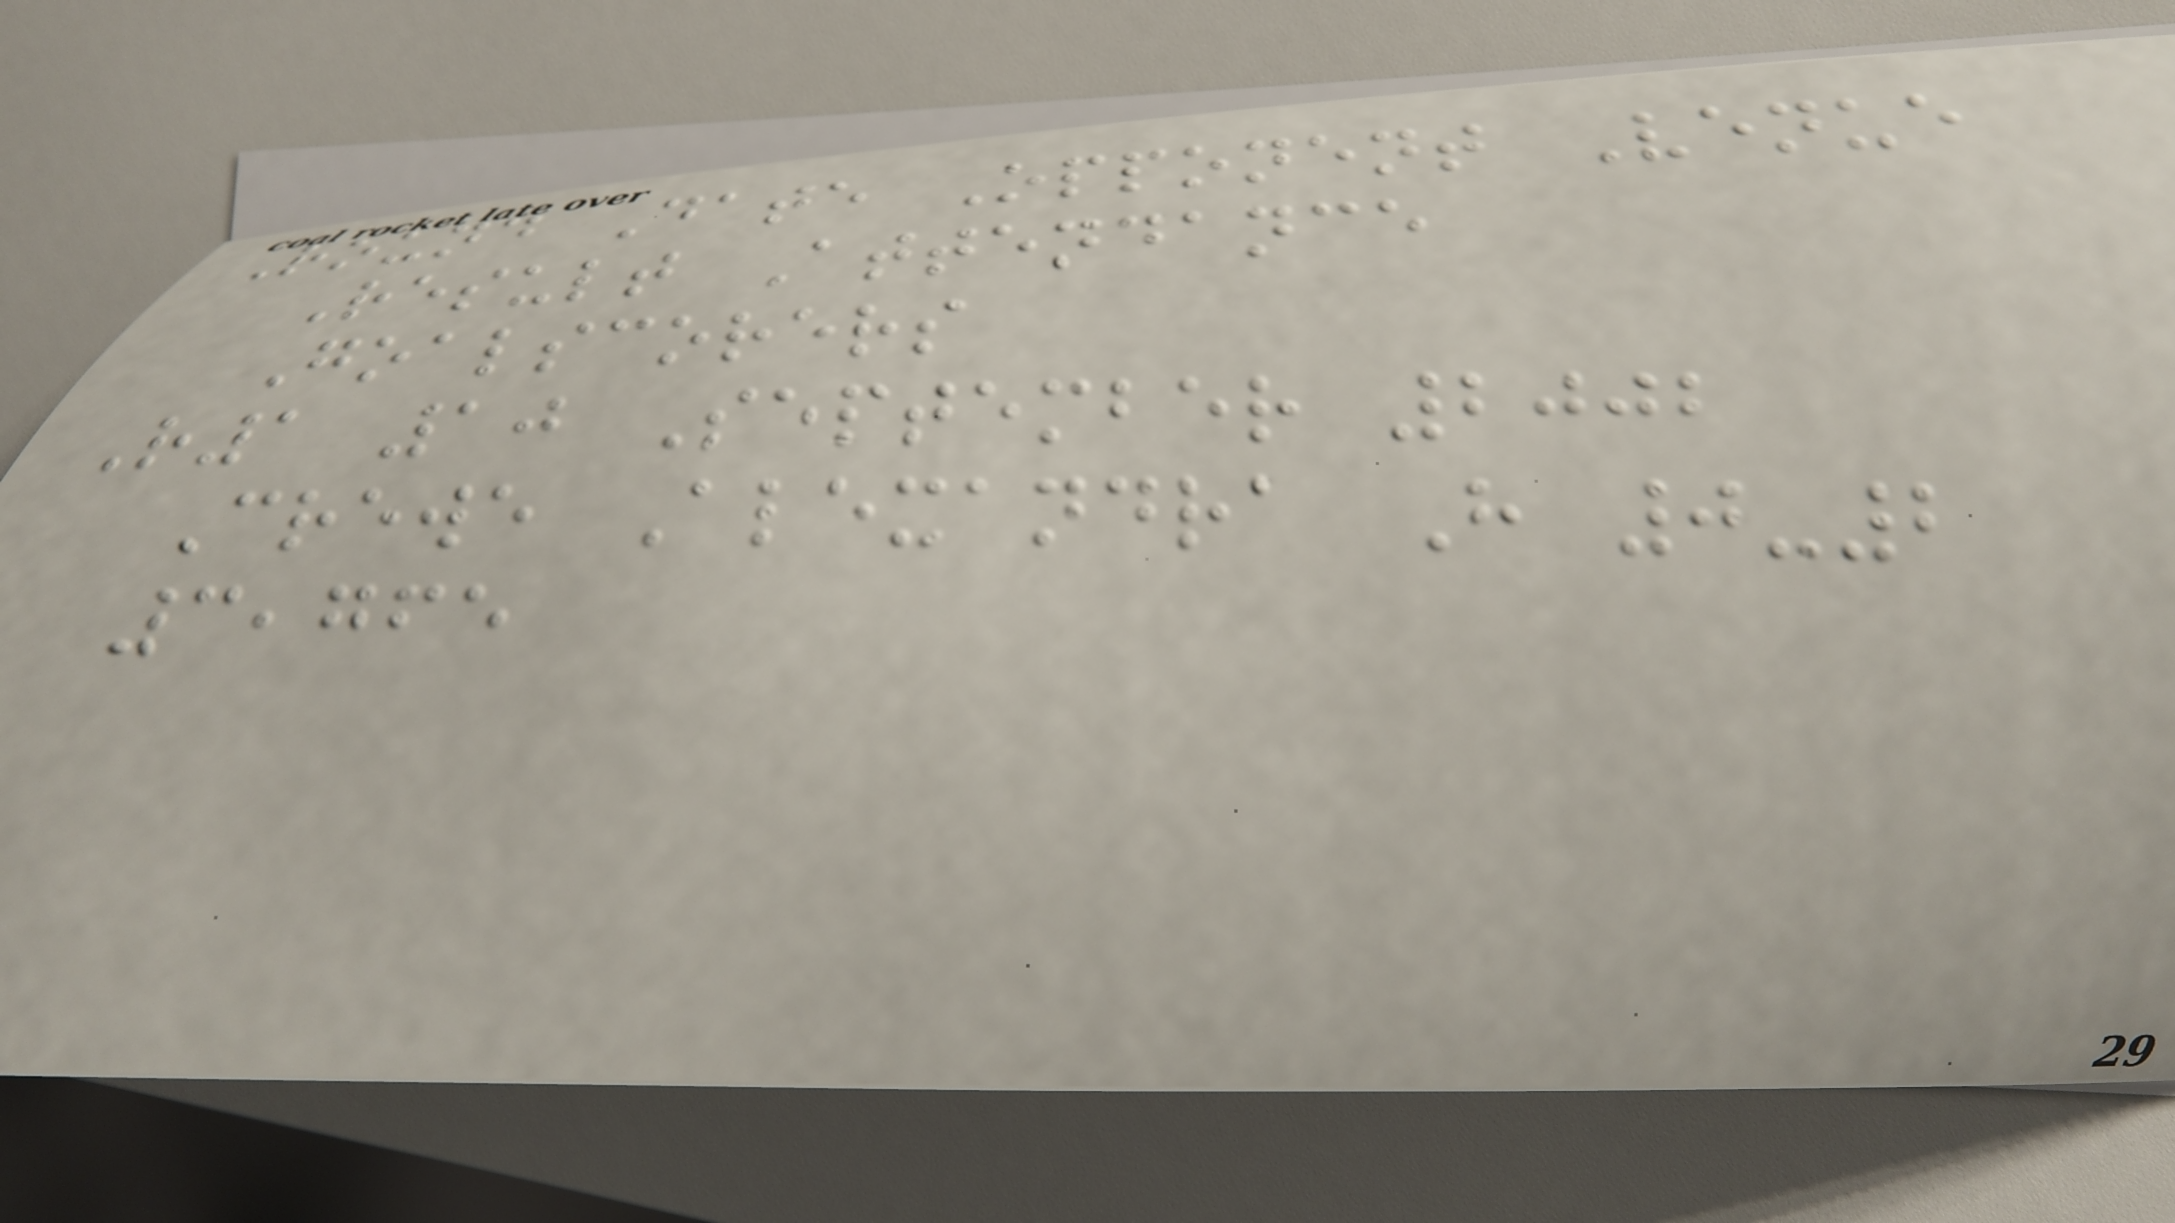Round Date Opponent Venue
Result Attendance
Goalscorers
R1 10 September 2002
Crewe Alexandra H 0-2
3,765
